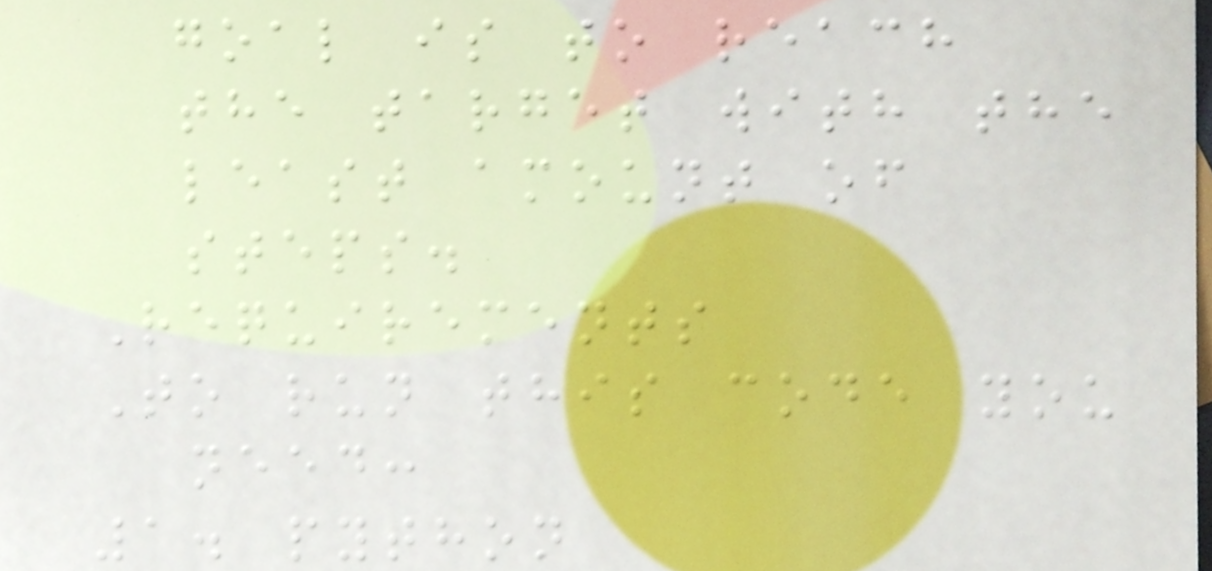goal is to reach
the target with the
least amount of
steps.
Requirements
To run this code you
need:
1. python
